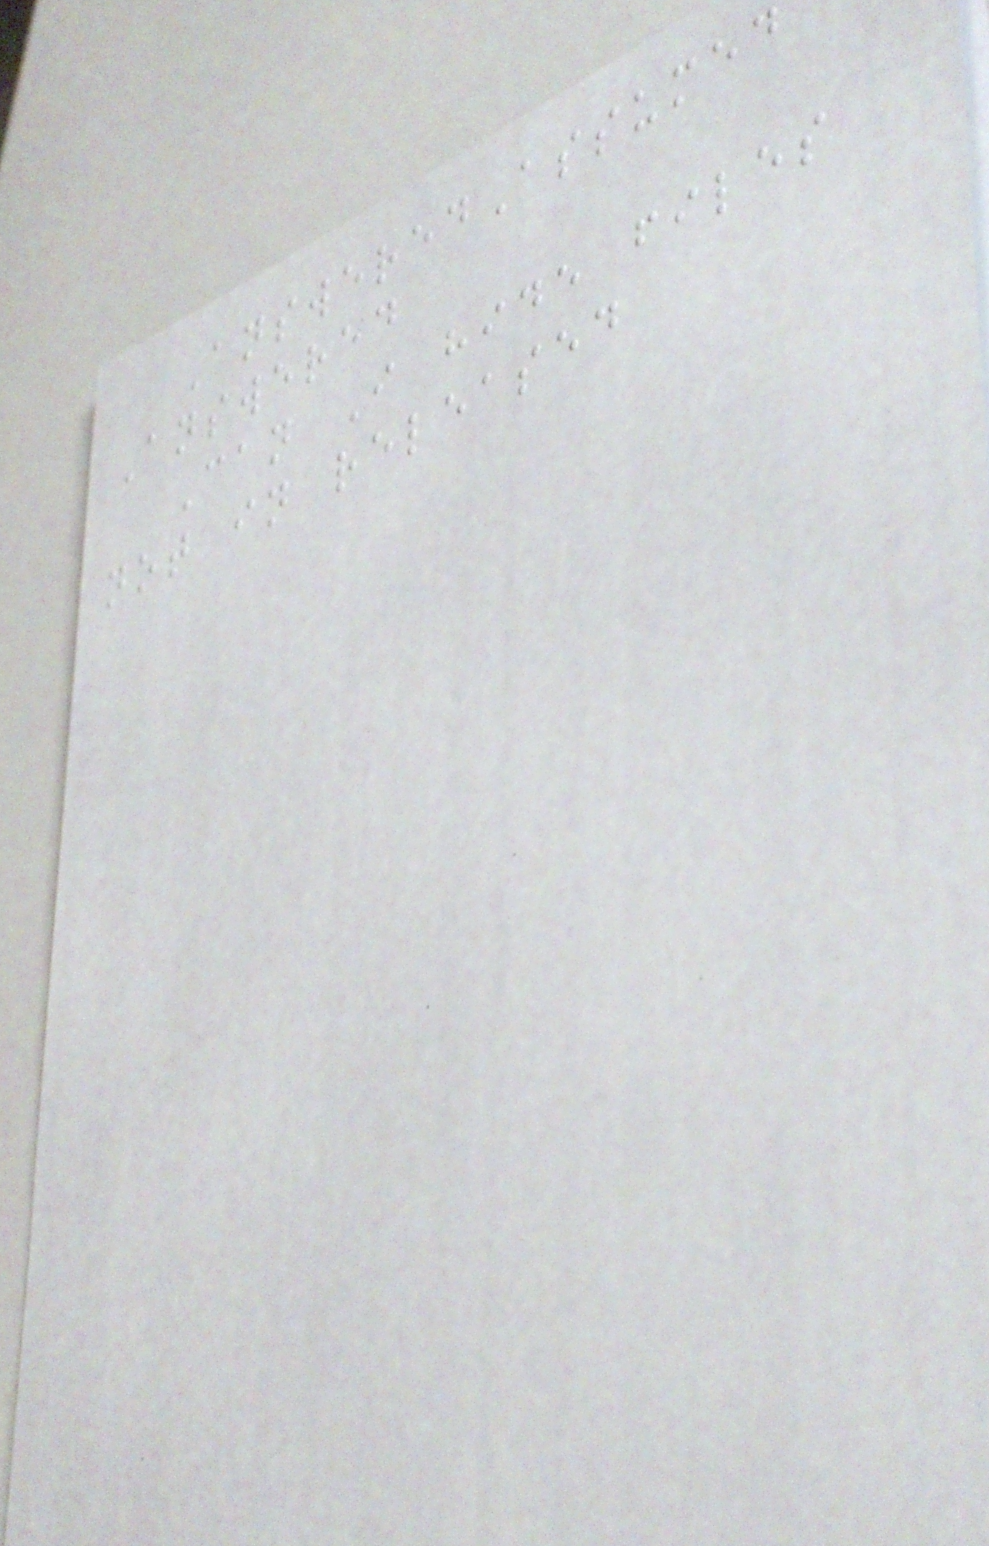AnsweredAssumed
Answered
Can I hide files
not in released
